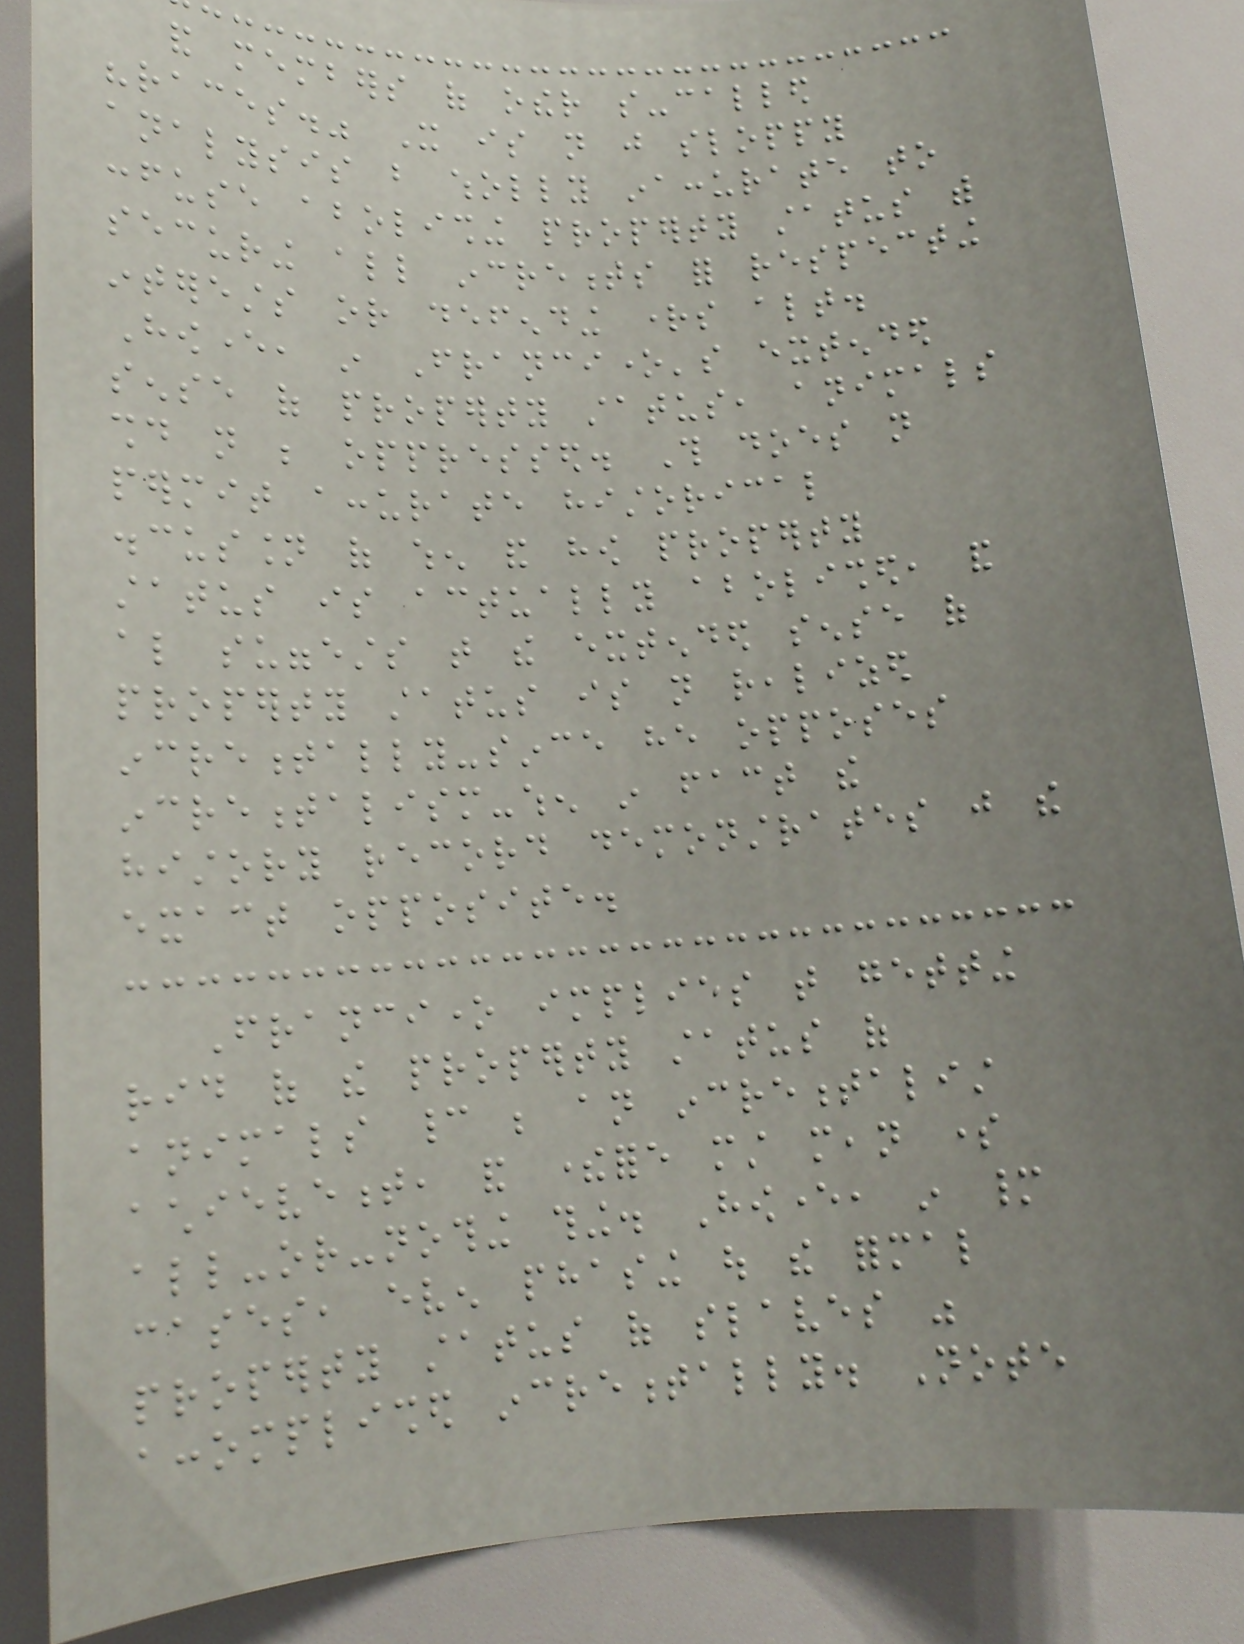and members of other so-called
"races." It is not just sloppy
analysis but wholly inaccurate to
confuse abolishing property status with
securing all increments for respecting
interests or defending rights altogether.
However, in Francione's extended
sense of property status, animals
should not be oppressed. This does not
permit accurate historical
discussion of when and how property
status is actually abolished, and
also suggests that the extended sense of
property status is not realized
incrementally-since he opposes
incrementalism-when in fact the
history record demonstrates just the
exact opposite.
Francione implies that getting
rid of the property status of
animals cannot be an incrementalist
achievement, and therefore must mean some
all-or-nothing thing. However, in many
cases, even phasing out the formal
property status of slaves was
accomplished incrementally. Note
